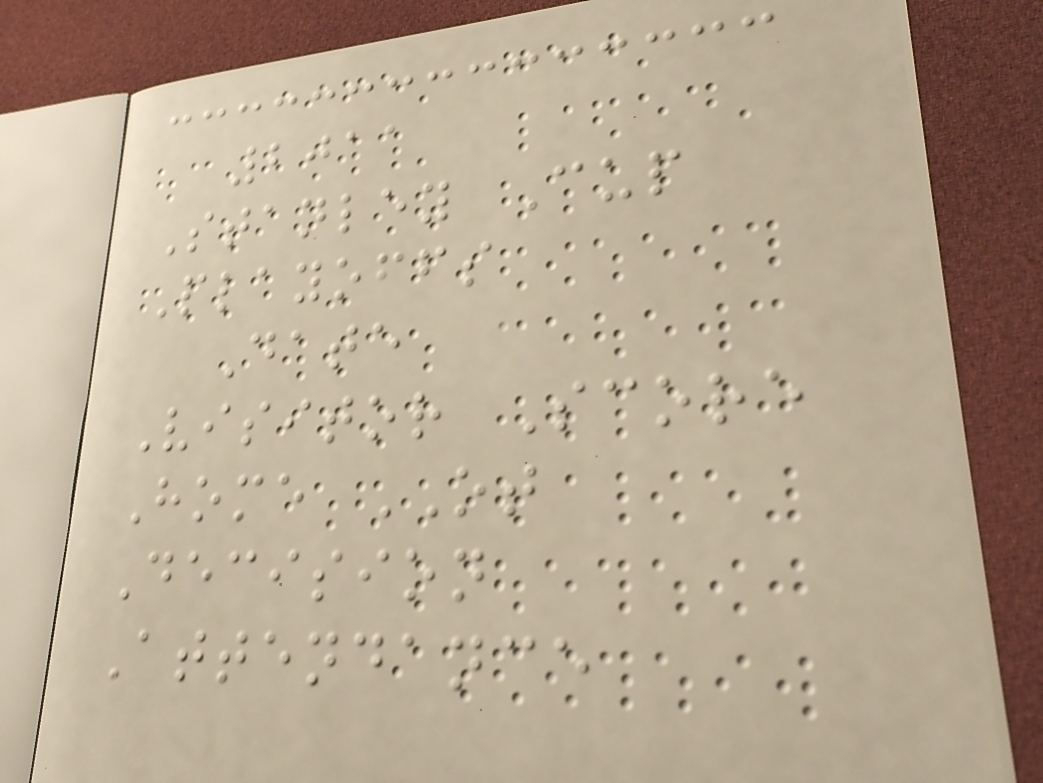2011
Stanley Cup
Playoffs
Date
Visitor Score
Home OT
Decision
Attendance
